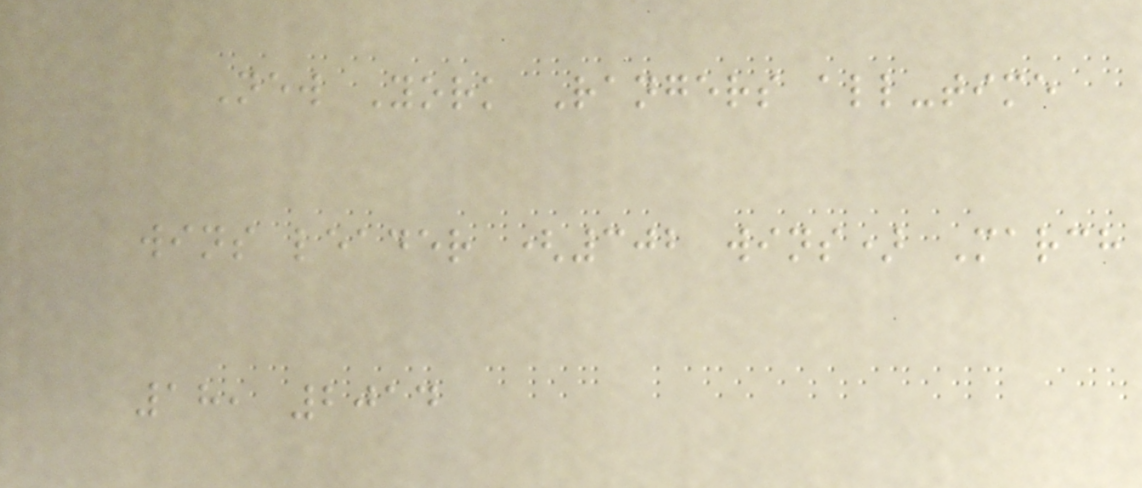New York Rangers all-time
wins leader (302 wins) March
18, 2014
